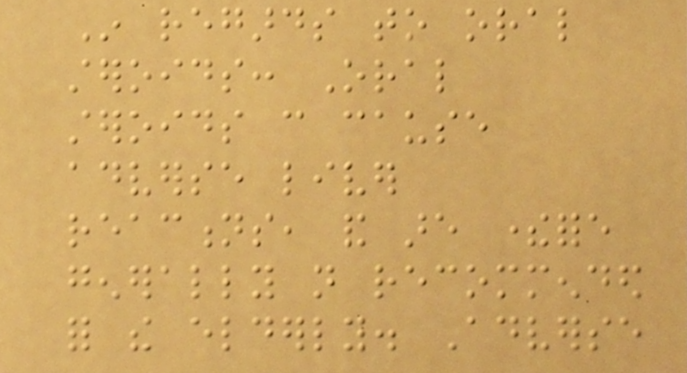In regards to oral
steroids: Oral
steroids can cause
adverse liver
reactions, and are therefore
generally not recommended
for the elderly. Adverse
